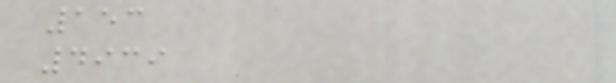153
4939
